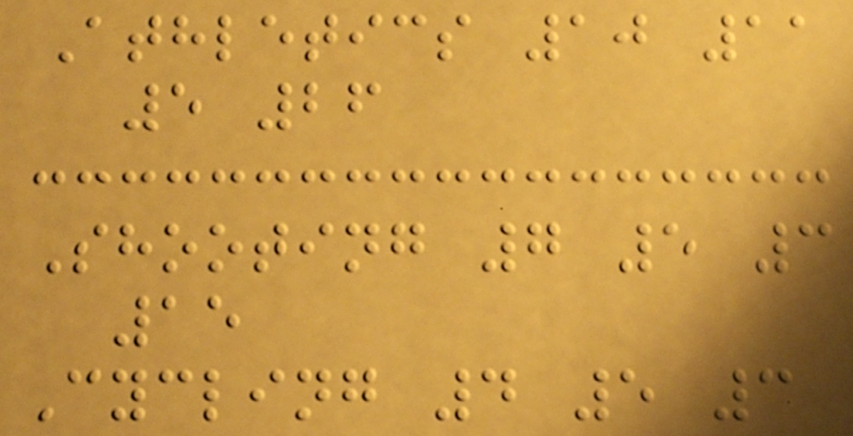Athletics 10 11
5 26
Shooting 7 5 3
15
Cycling 4 5 3
